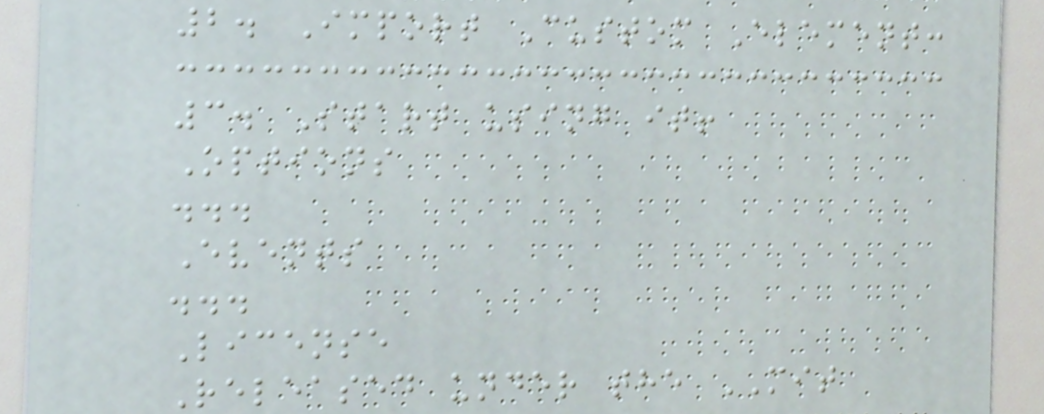2. Import Custom Element:
3. Start using it!
Options
...
Events
...
License
Released under the MIT
